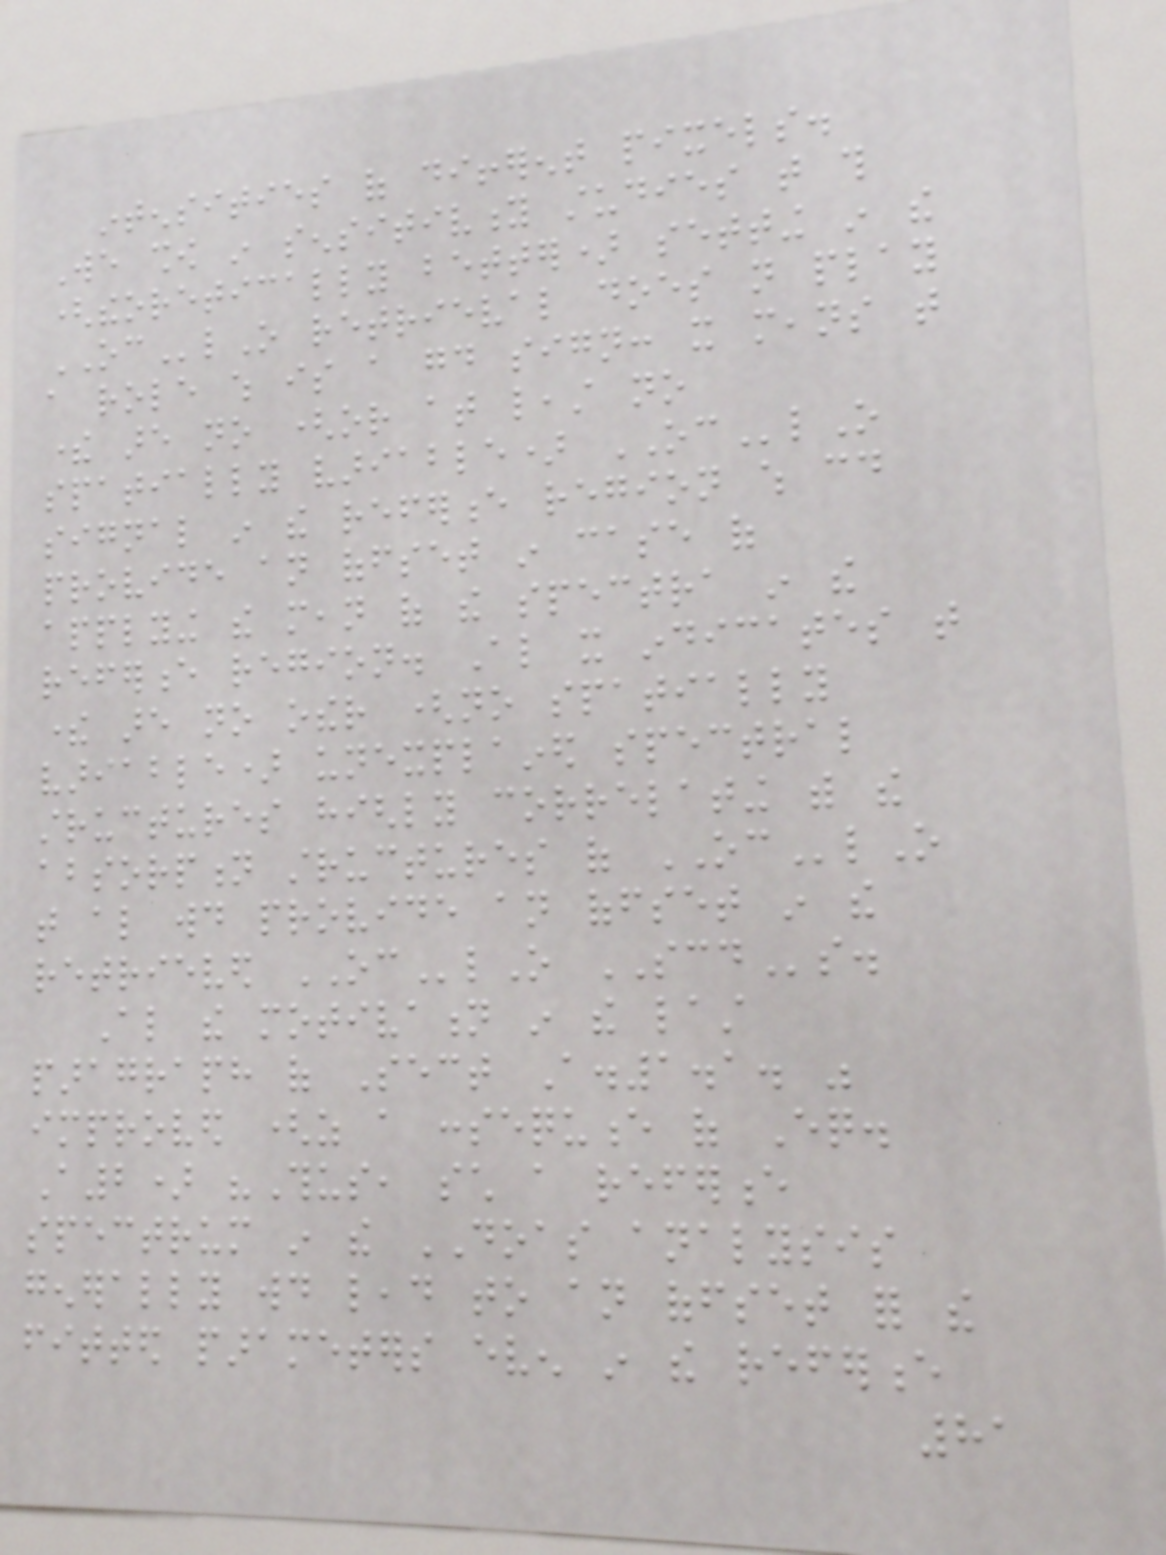intensities of different pixels.
We show in sensitivity studies that this
(theoretically better) setting in the
OClO retrieval does not play
a role which is a good sign: it means that
there are no (or at least no
spatially variable) OClO
signal in the reference region which could
provide an offset in case of
applying the mean of the spectra in the
reference region. Also it indicates that
there are no other (no spatially
variable) unexplained spectral
structures highly correlating with the
absorption structures of OClO
that also would provide an offset in the
retrieved OClO SCDs.
Also the motivation in the last
paragraph of Sect A.1.1. was
improved (as a consequence of Eq.
A2) "Thus, such a reference
spectrum in the DOAS analysis
generally would lead to an offset for the
fitted parameters even in the reference
81
